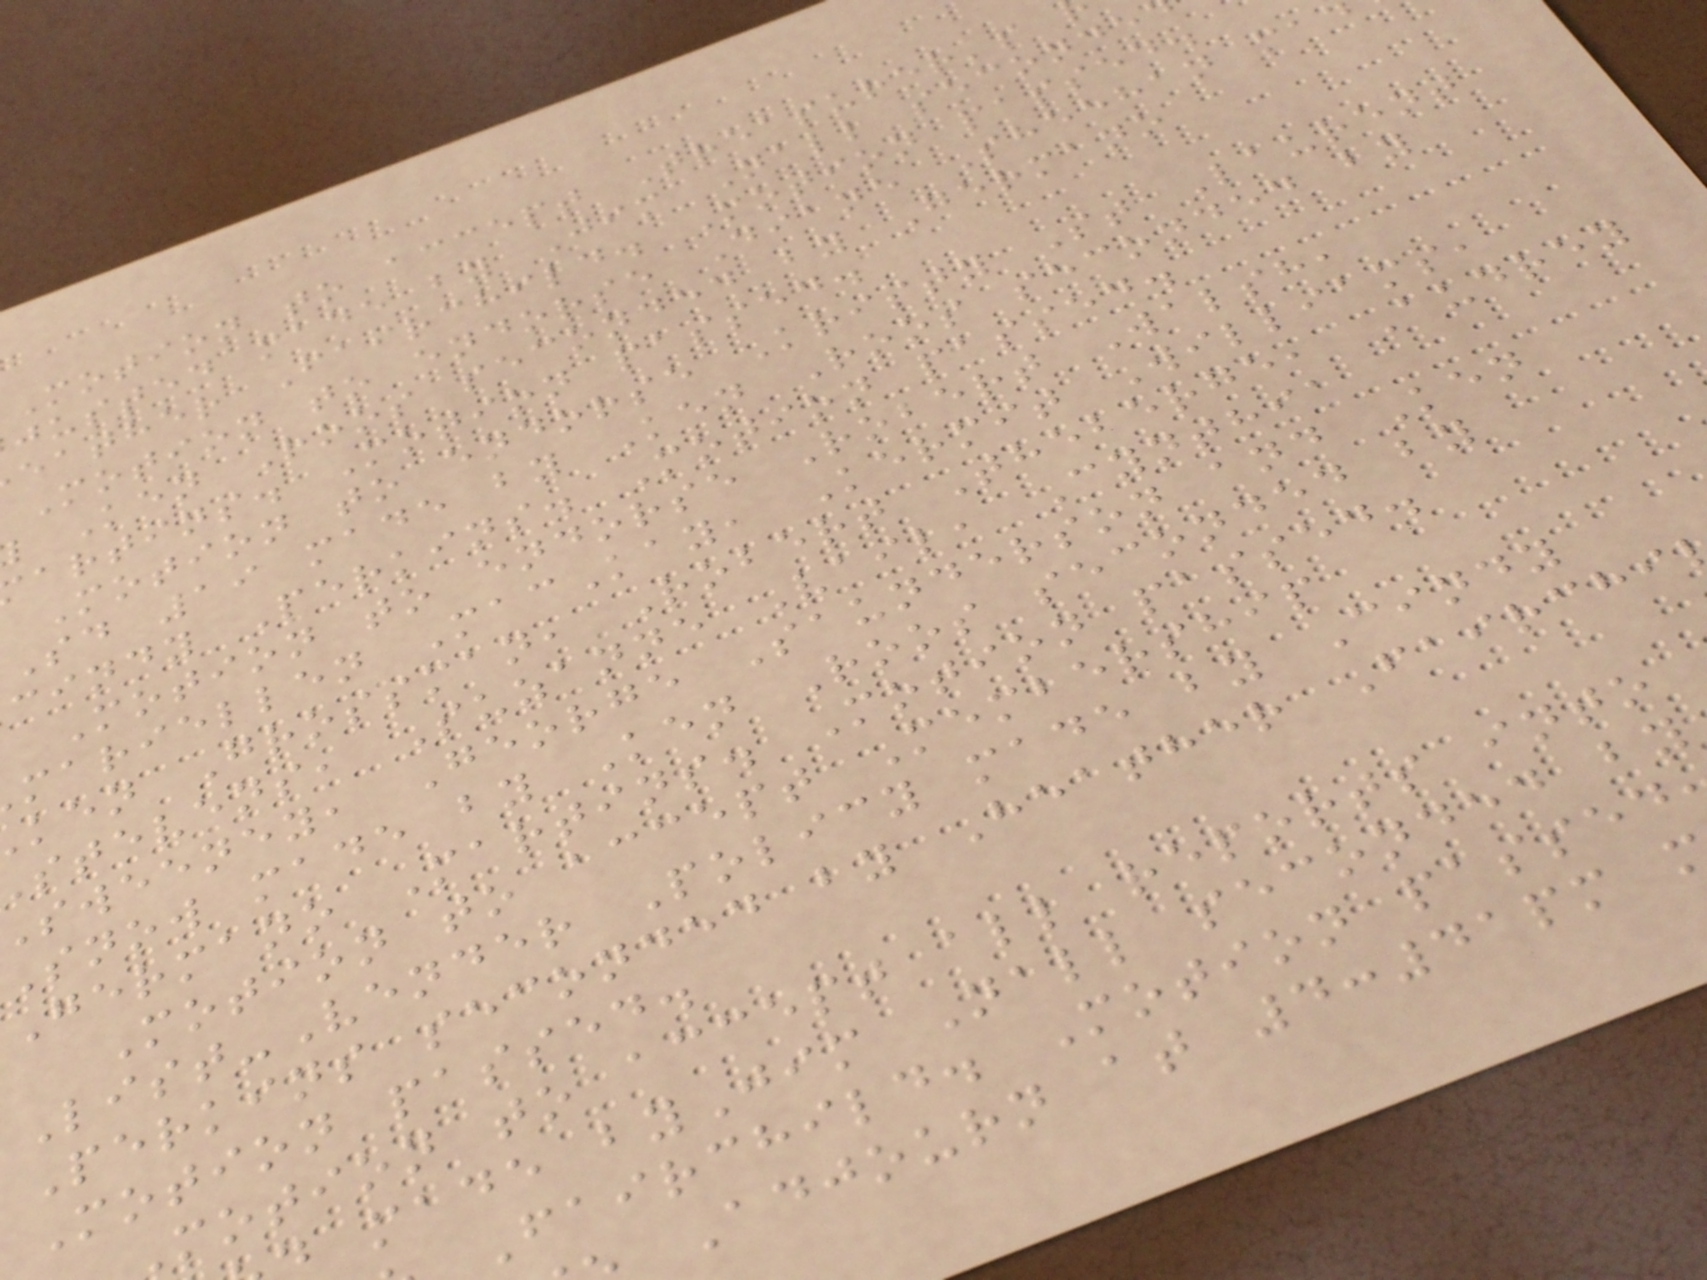Motion to accept Treasurer's
justed made by Jim Nall seconde
eather Fairchild. Motion passed.
Motion to endorse Diane Sheehan ma
Ken Roos seconded by Germano
artins. Motion passed.
Motion to endorse Kristy St Laurent
sd 19 made by Ken Roos seconded by
cindy Perkins. Motion passed.
Motion to endorse Robert Walsh,
mariellen MacKay, Kermit Williams,
ken Grossman, Robert Theberge, Audrey
stevens, Suzanne Vail, Cynthia
sweeney, George Saunderson and Ken
Snow made by Ken Roos seconded by
Germano Martins. Motion passed.
Motion to accept Membership
List-Vender Policy made by Cindy
Perkins seconded by Heather Fairchi
Motion passed.
motion to accept all reports into
made byJim Nall seconded by
Fairchild. Motion passed
Adjourn at 4:41pm
